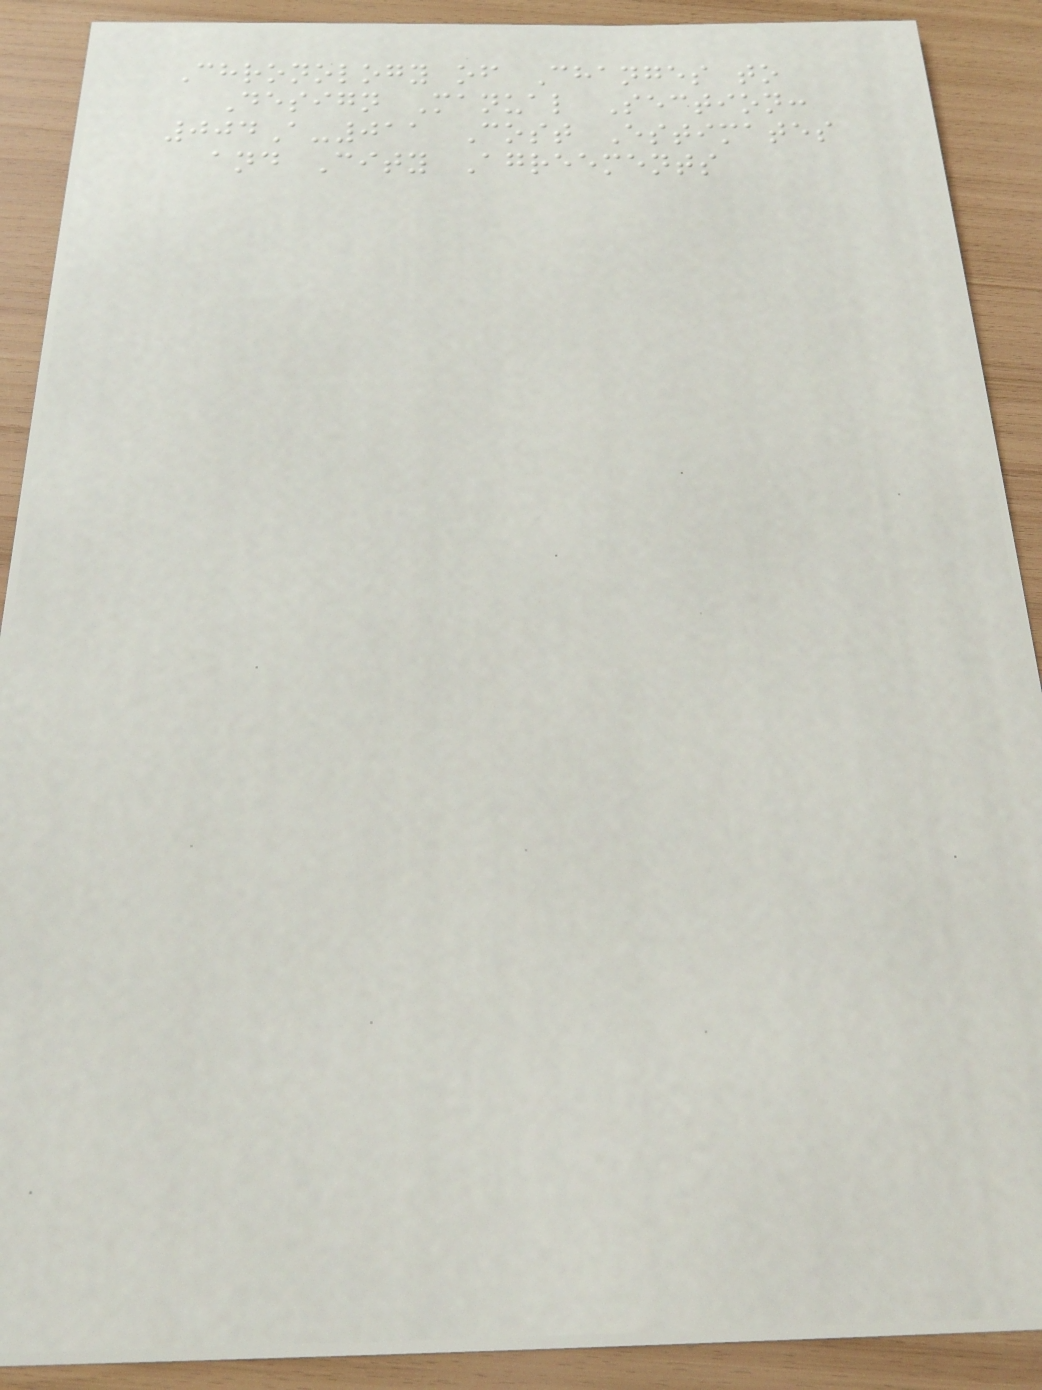Chronology of Changes to
Design Manual Section:
004A-011 Cost Estimates
and City Agreements
